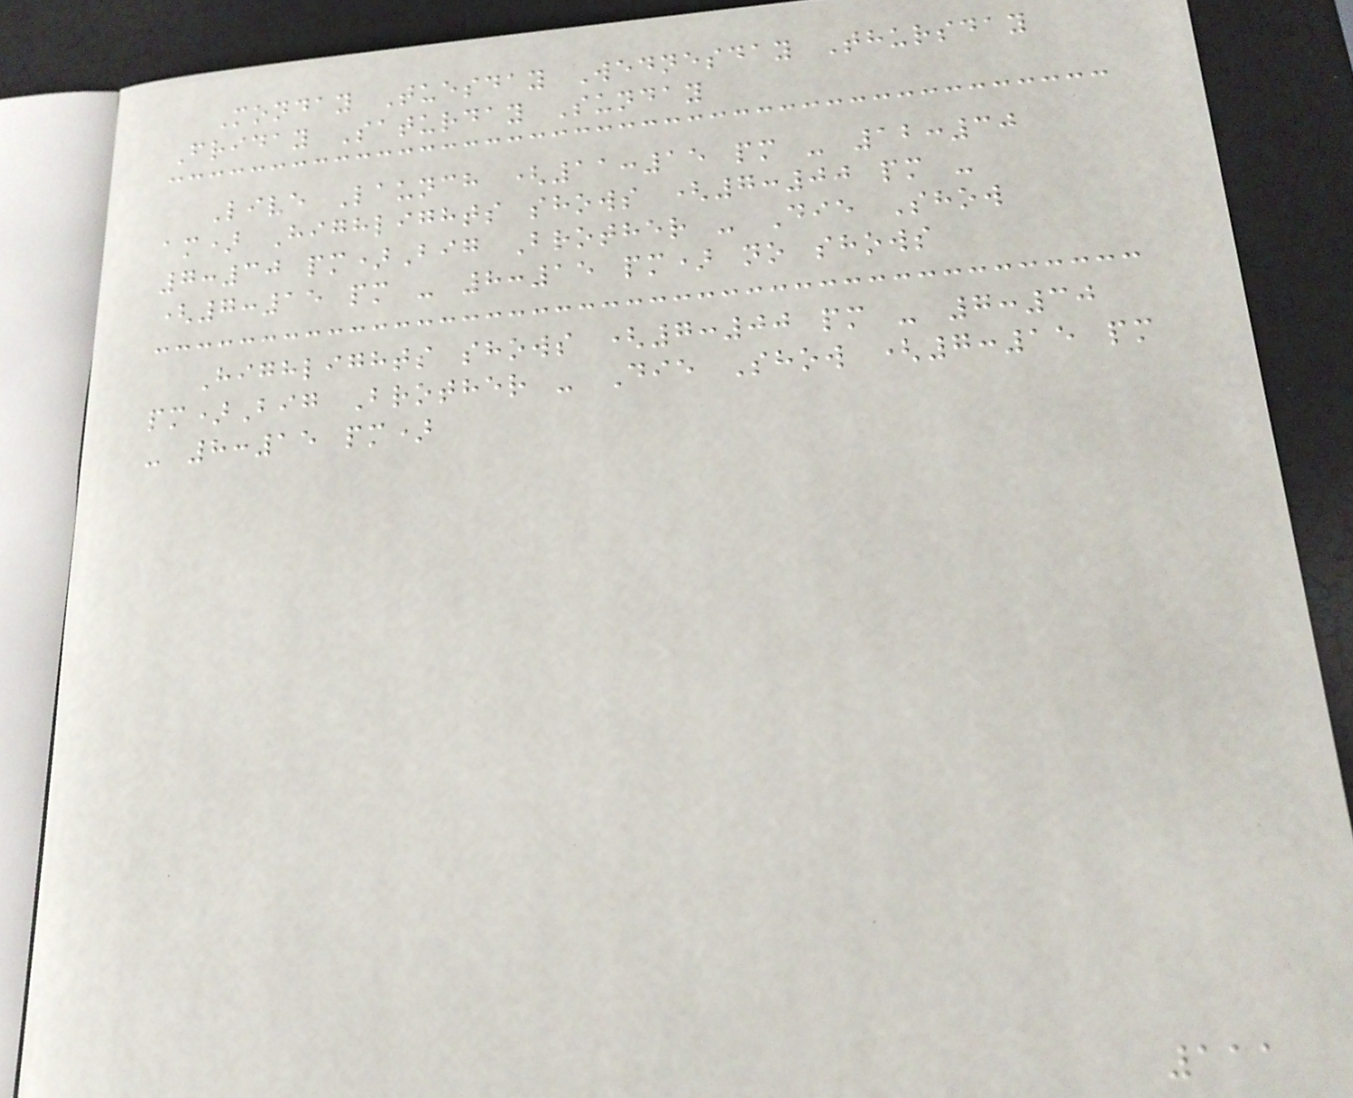Monday Tuesday Wednesday Thursday
Friday Saturday Sunday
Live Launch (11:15 pm - 12:30
am) Highlights shows (7:00 pm -
7:30 pm)Big Brother - Die Show
(7:15 pm - 8:15 pm) no shows
Highlights shows (7:00 pm - 7:30
pm)Big Brother - Die Show (7:15 pm
- 8:15 pm)
111
